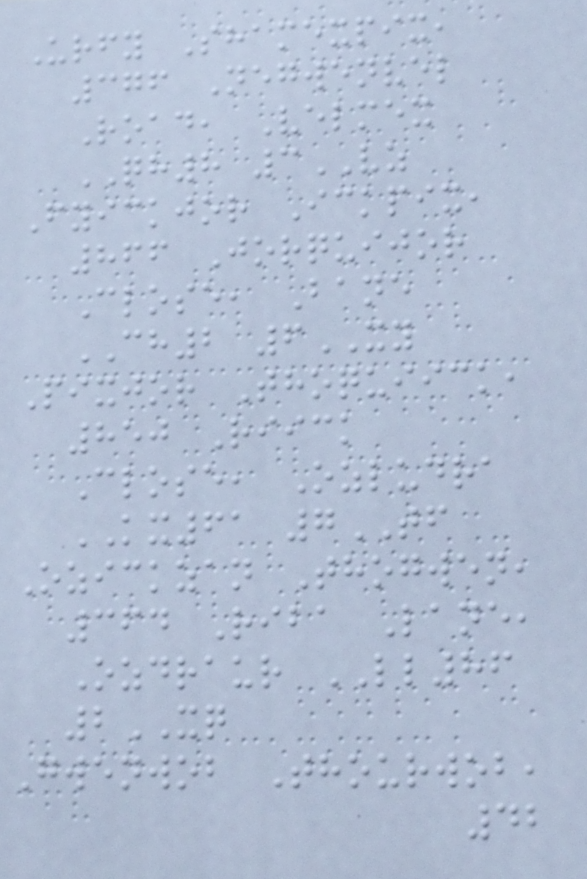Urfy Shamexpix,
376 Negwenvel
Road, Velmex
QH8 3VZ
Fyickjor Ickpix,
866 Jorquijor
Close, Bane
CH2 6XY
Pixjor Thoquiick,
850 Riick
Close, Ozludra
KX61 7TF
Ozickzan Thogwen,
364 Riba Lane,
Ozdraur LL86
2XQ
Gwenwob Thourwob,
42
